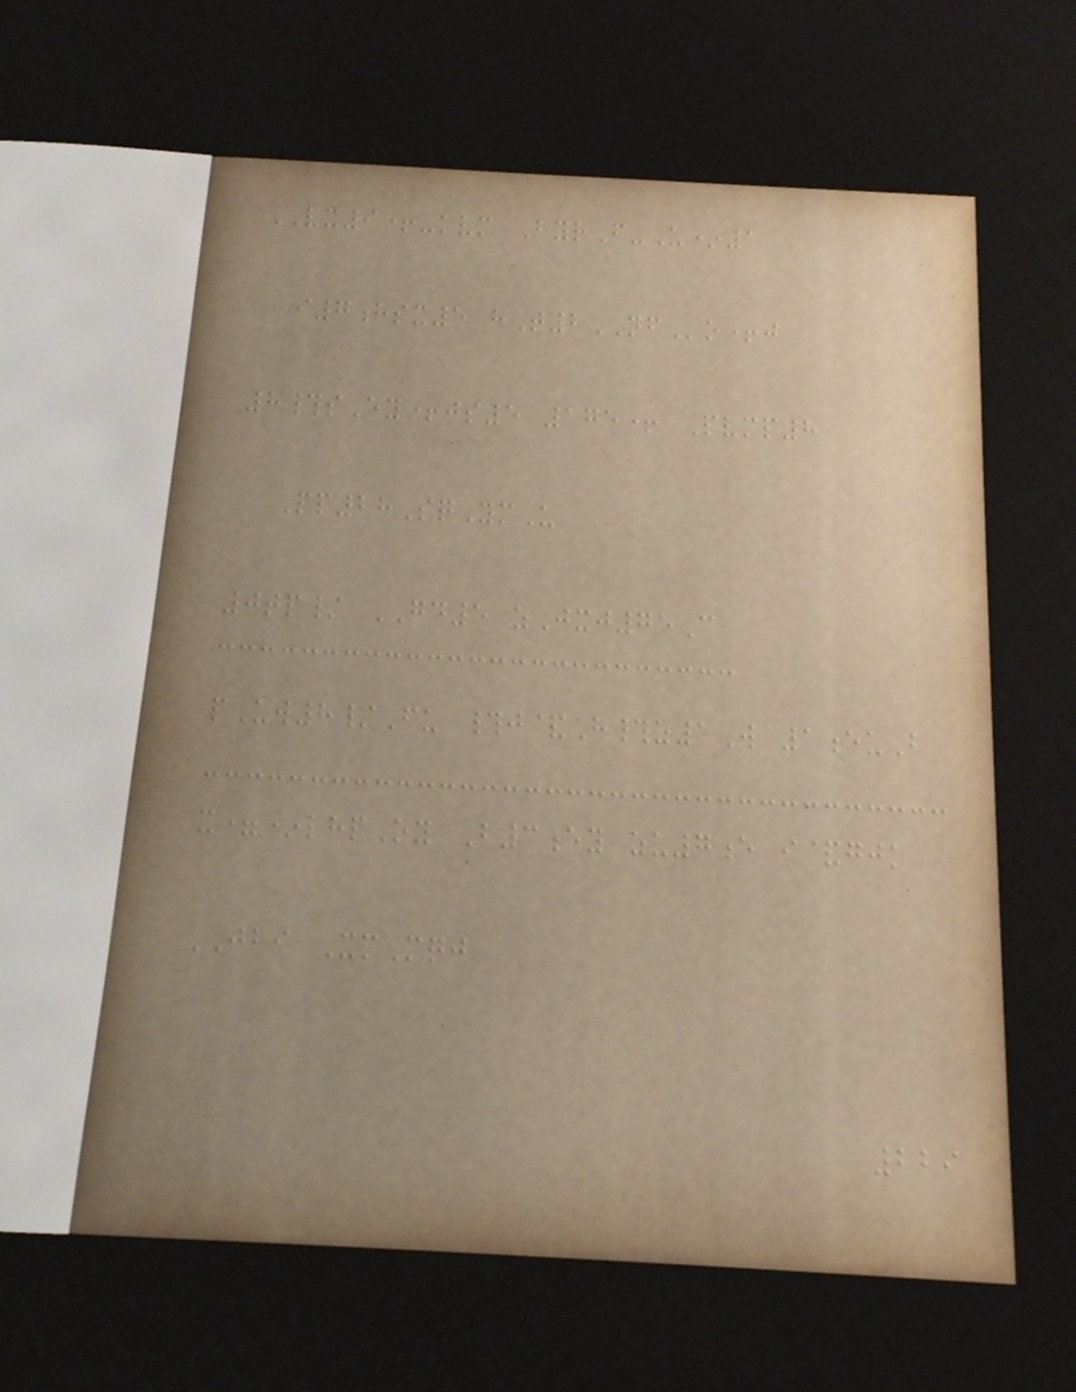VX9+-kvm ByrF-U*1
i7hsx5 hT2NFo+j
8#sEy+js5 175+ Pvmp8
Pp28SqYmU
0tp/ GD5 zJxj75C
pUw8/Fu #j&H#z1W 1euB
x=*lhpOy B3ey zu7e i&gjk
JBI XmMqj
229
